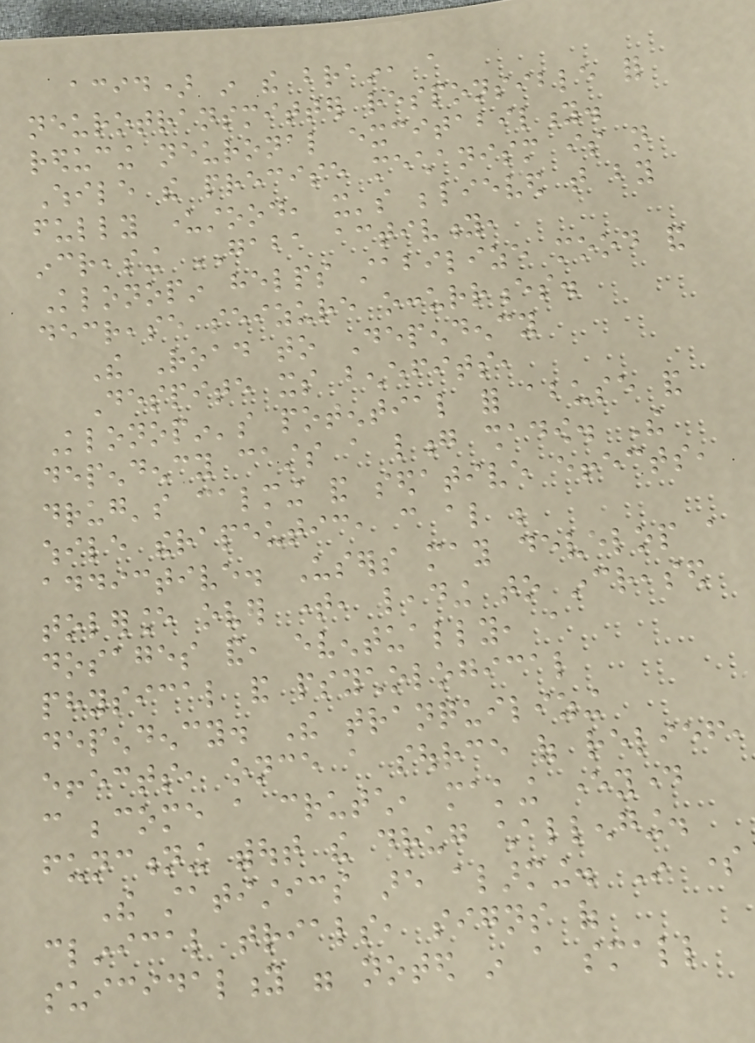acid) in the brain, a
neurotransmitter responsible for
reducing neuronal excitability.
While the precise mechanism is not
fully understood, it's believed that by
increasing GABA activity,
Klonopin helps stabilize mood and
decrease seizure occurrences.
The Road to Dependency
Despite its benefits,
Klonopin's potential for abuse and
dependency casts a long shadow. The
drug's calming and sedative effects,
while therapeutic, can also be
addictive. Users may develop a
tolerance over time, leading to increased
dosages and, eventually, a
physical and psychological
dependency. The tranquilizing
effects, once a source of relief,
can become a crutch, making everyday
functioning without the drug challenging.
The statistics are alarming. In some
clinical trials, signs of
suicidality were noted in a small
